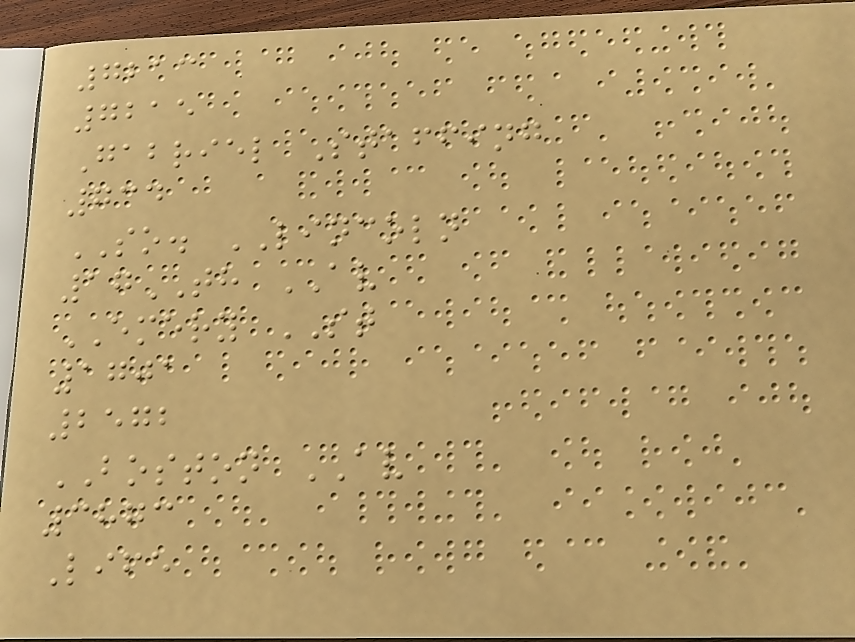7213
7215
Gabriel Staffing
734
SO. LINCOLN
17TH AV
EMERY ST
1701
2572
BOSTON AV
3873
Life
